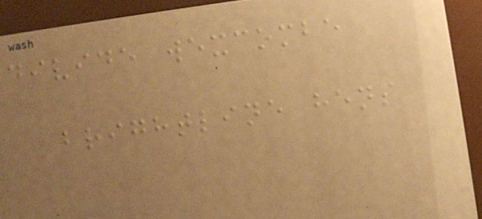divide wexcombe
brightline hens
